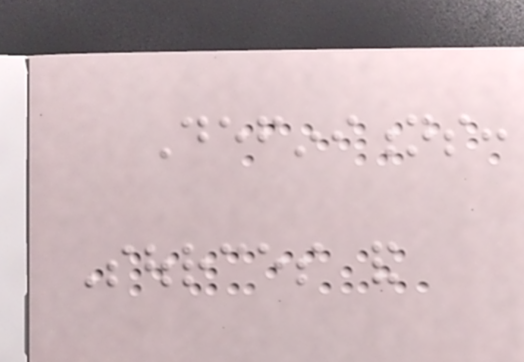Definitions:
Sources and
